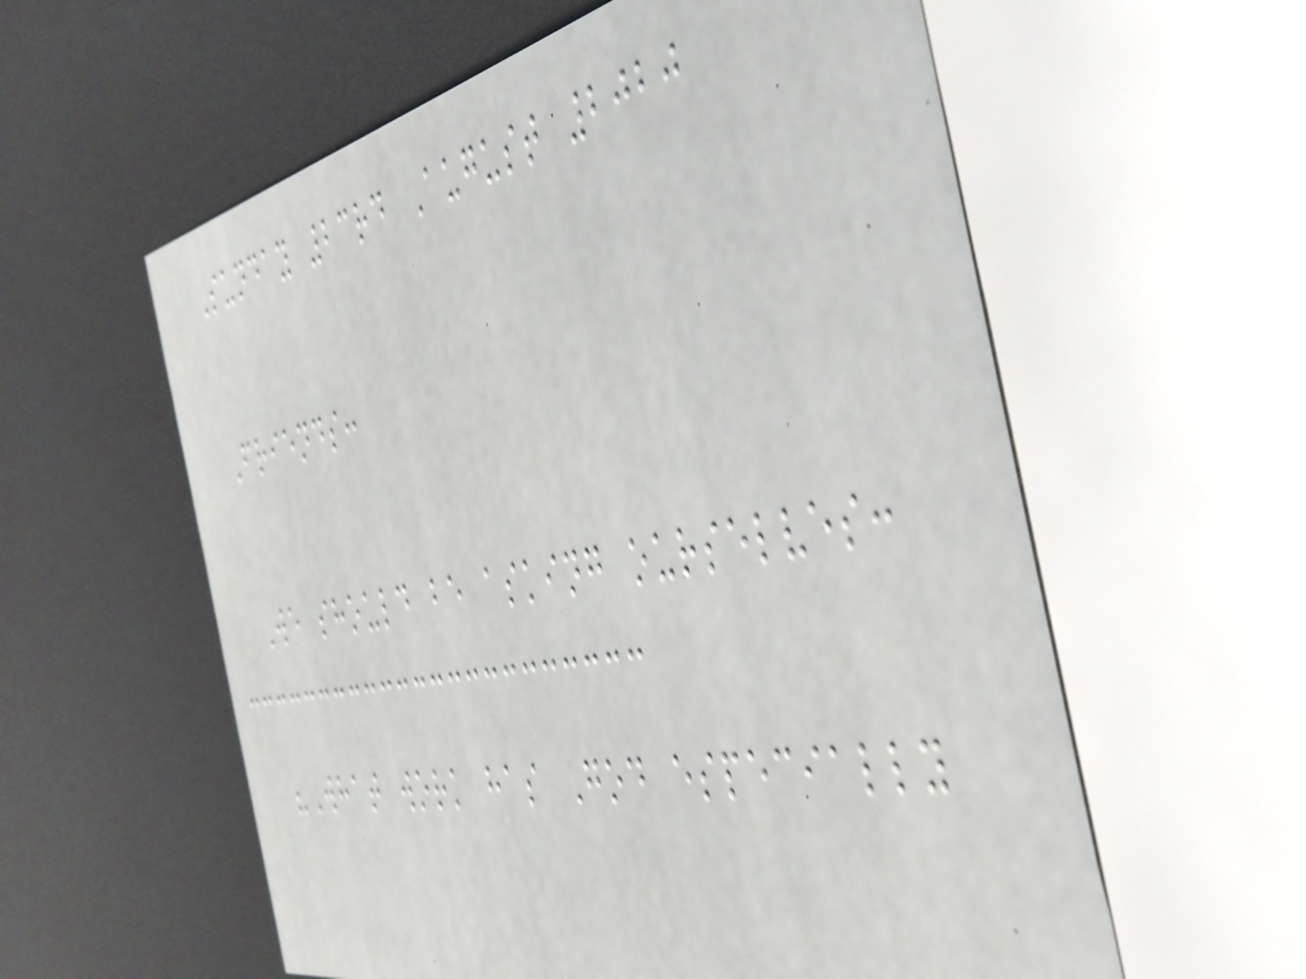Sunday 23rd August 2020
Friends:
We should be asking ourselves:
"What work has God especially
